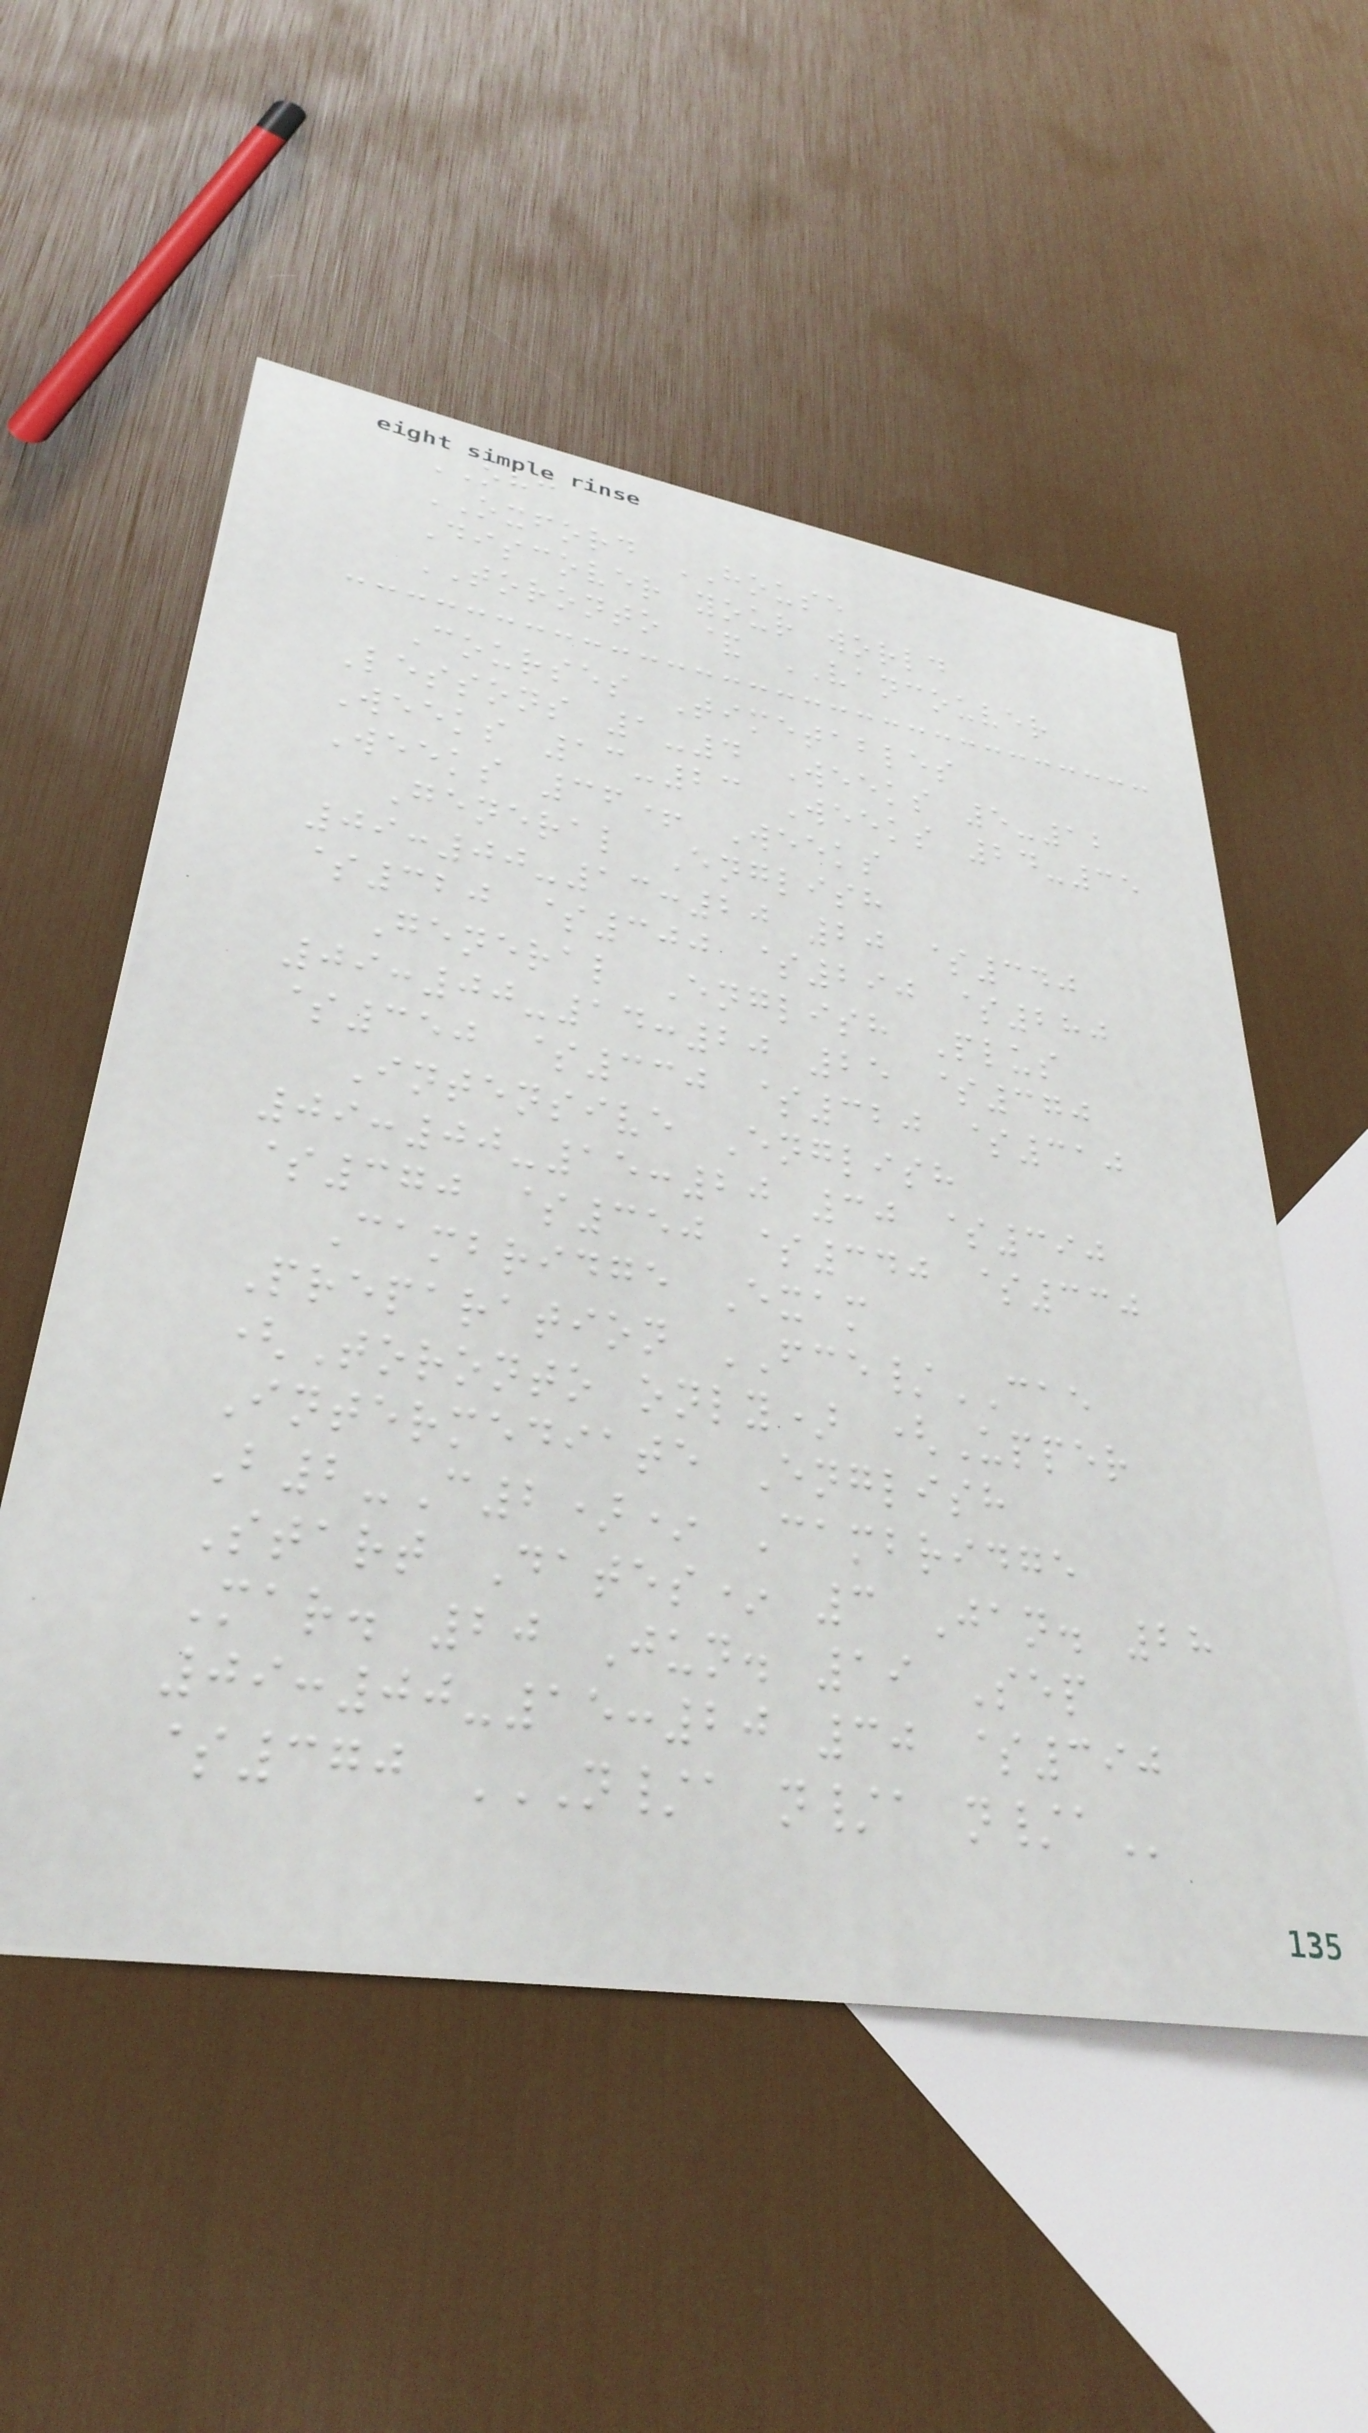OHC
OXFORD HOUSE
Discover your world
TORONTO & VANCOUVER
Courses Timetables
Lessons 1-4 Weeks 5-12
Weeks 13-23 Weeks 24-35
Weeks 36+ Weeks
General English
09:00-13:20 20 $340
$320 $300 $290 $280
General English Plus
09:00-14:20 25 $370
$350 $330 $320 $310
Intensive English
09:00-15:20 30 $390
$370 $350 $340 $330
Cambridge Exam
Preparation FCE/CAE
(Toronto only) (Upper
Intermediate English
B2-C2)* Cambridge
Start Dates* 3 Jan. 28
Mar. 20 Jun. 19 Sep
09:00-15:20 30 $390
$370 N/A N/A N/A
